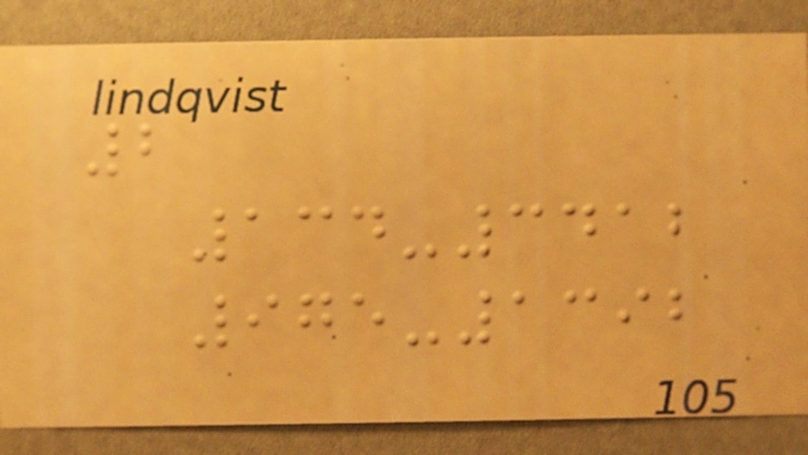2
134-3412
975-1392
